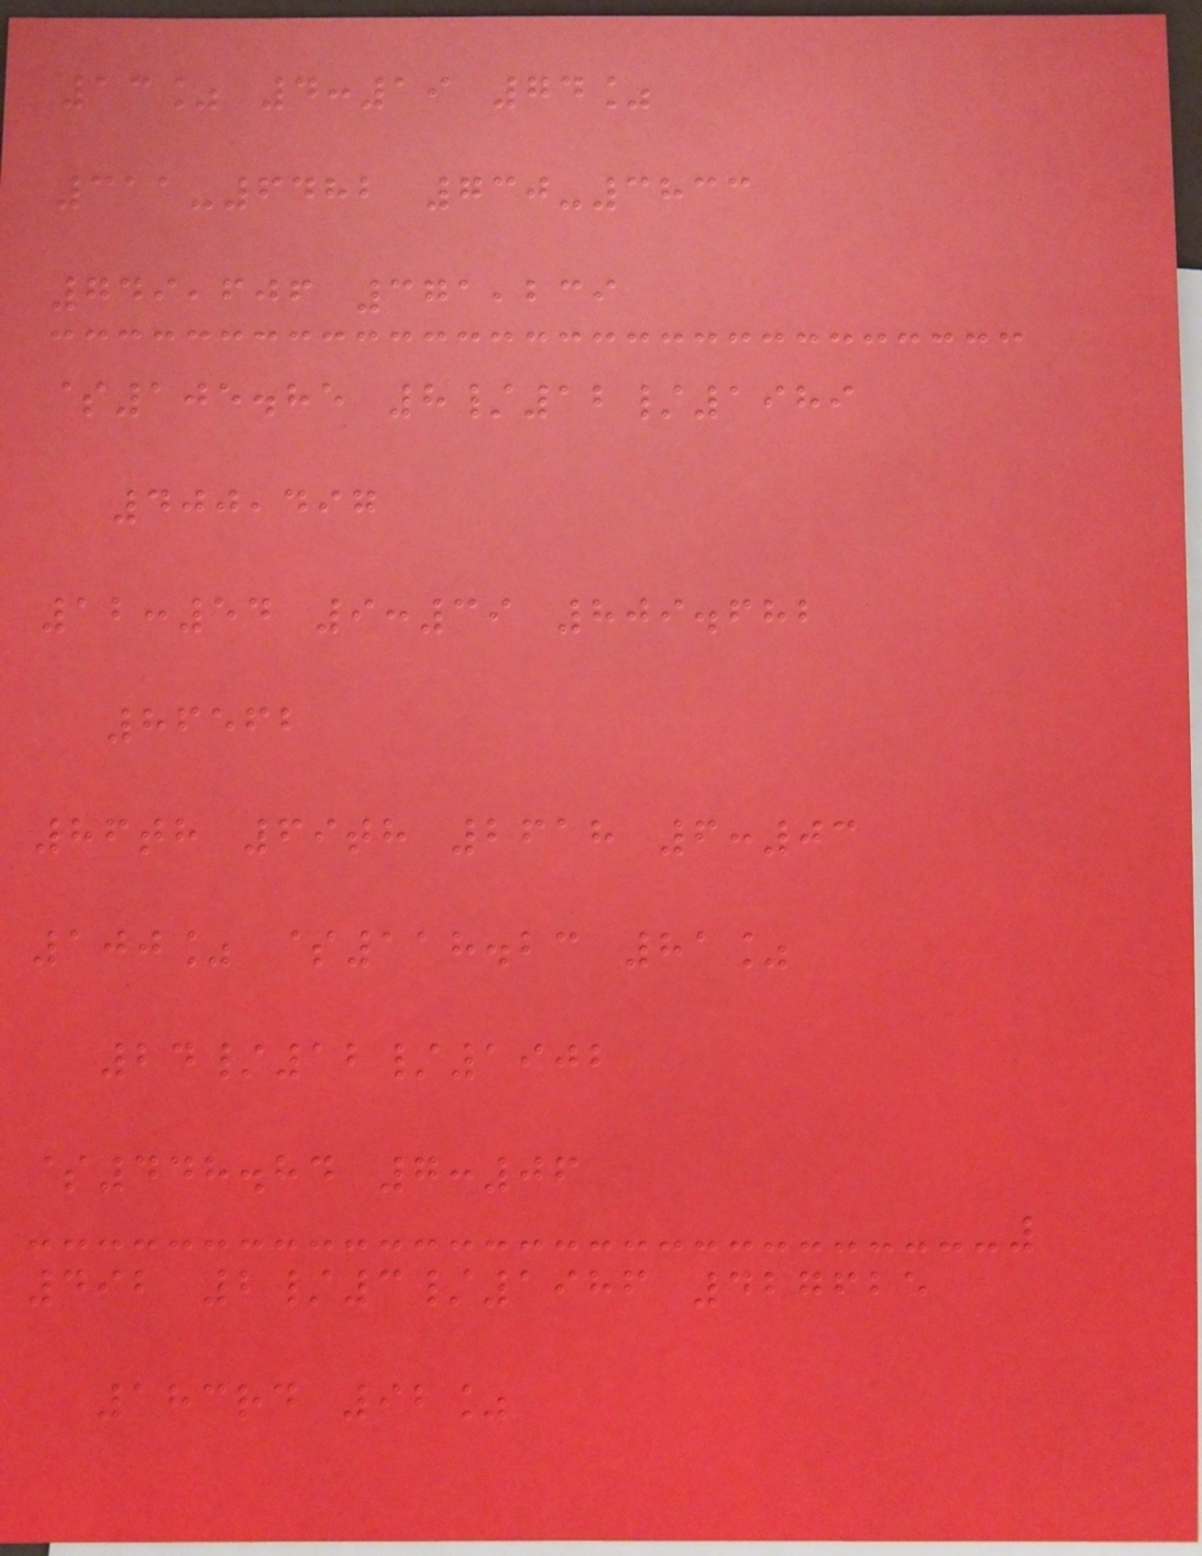13% 4:19 74%
311-6482 730-3833
749,606 371,239
$105.85 8/12/1989
400,497
12:54 9:39 809.682
86562
86th 69th 2618 6:03
100% $118.23 81%
24/12/1902
$448.84 7:06
492 2/3/1986 427625
183rd 92%
